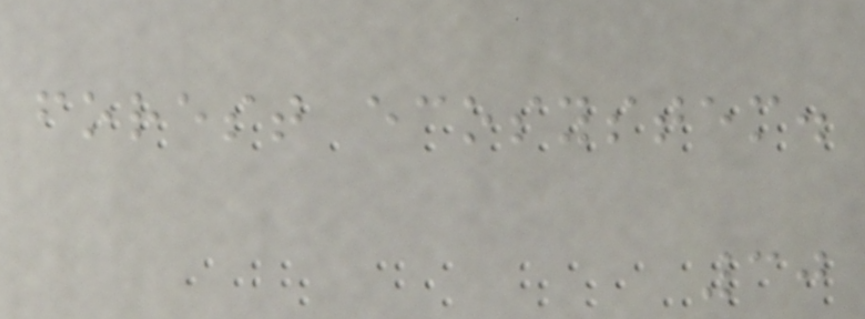forest ecosystem.
30
